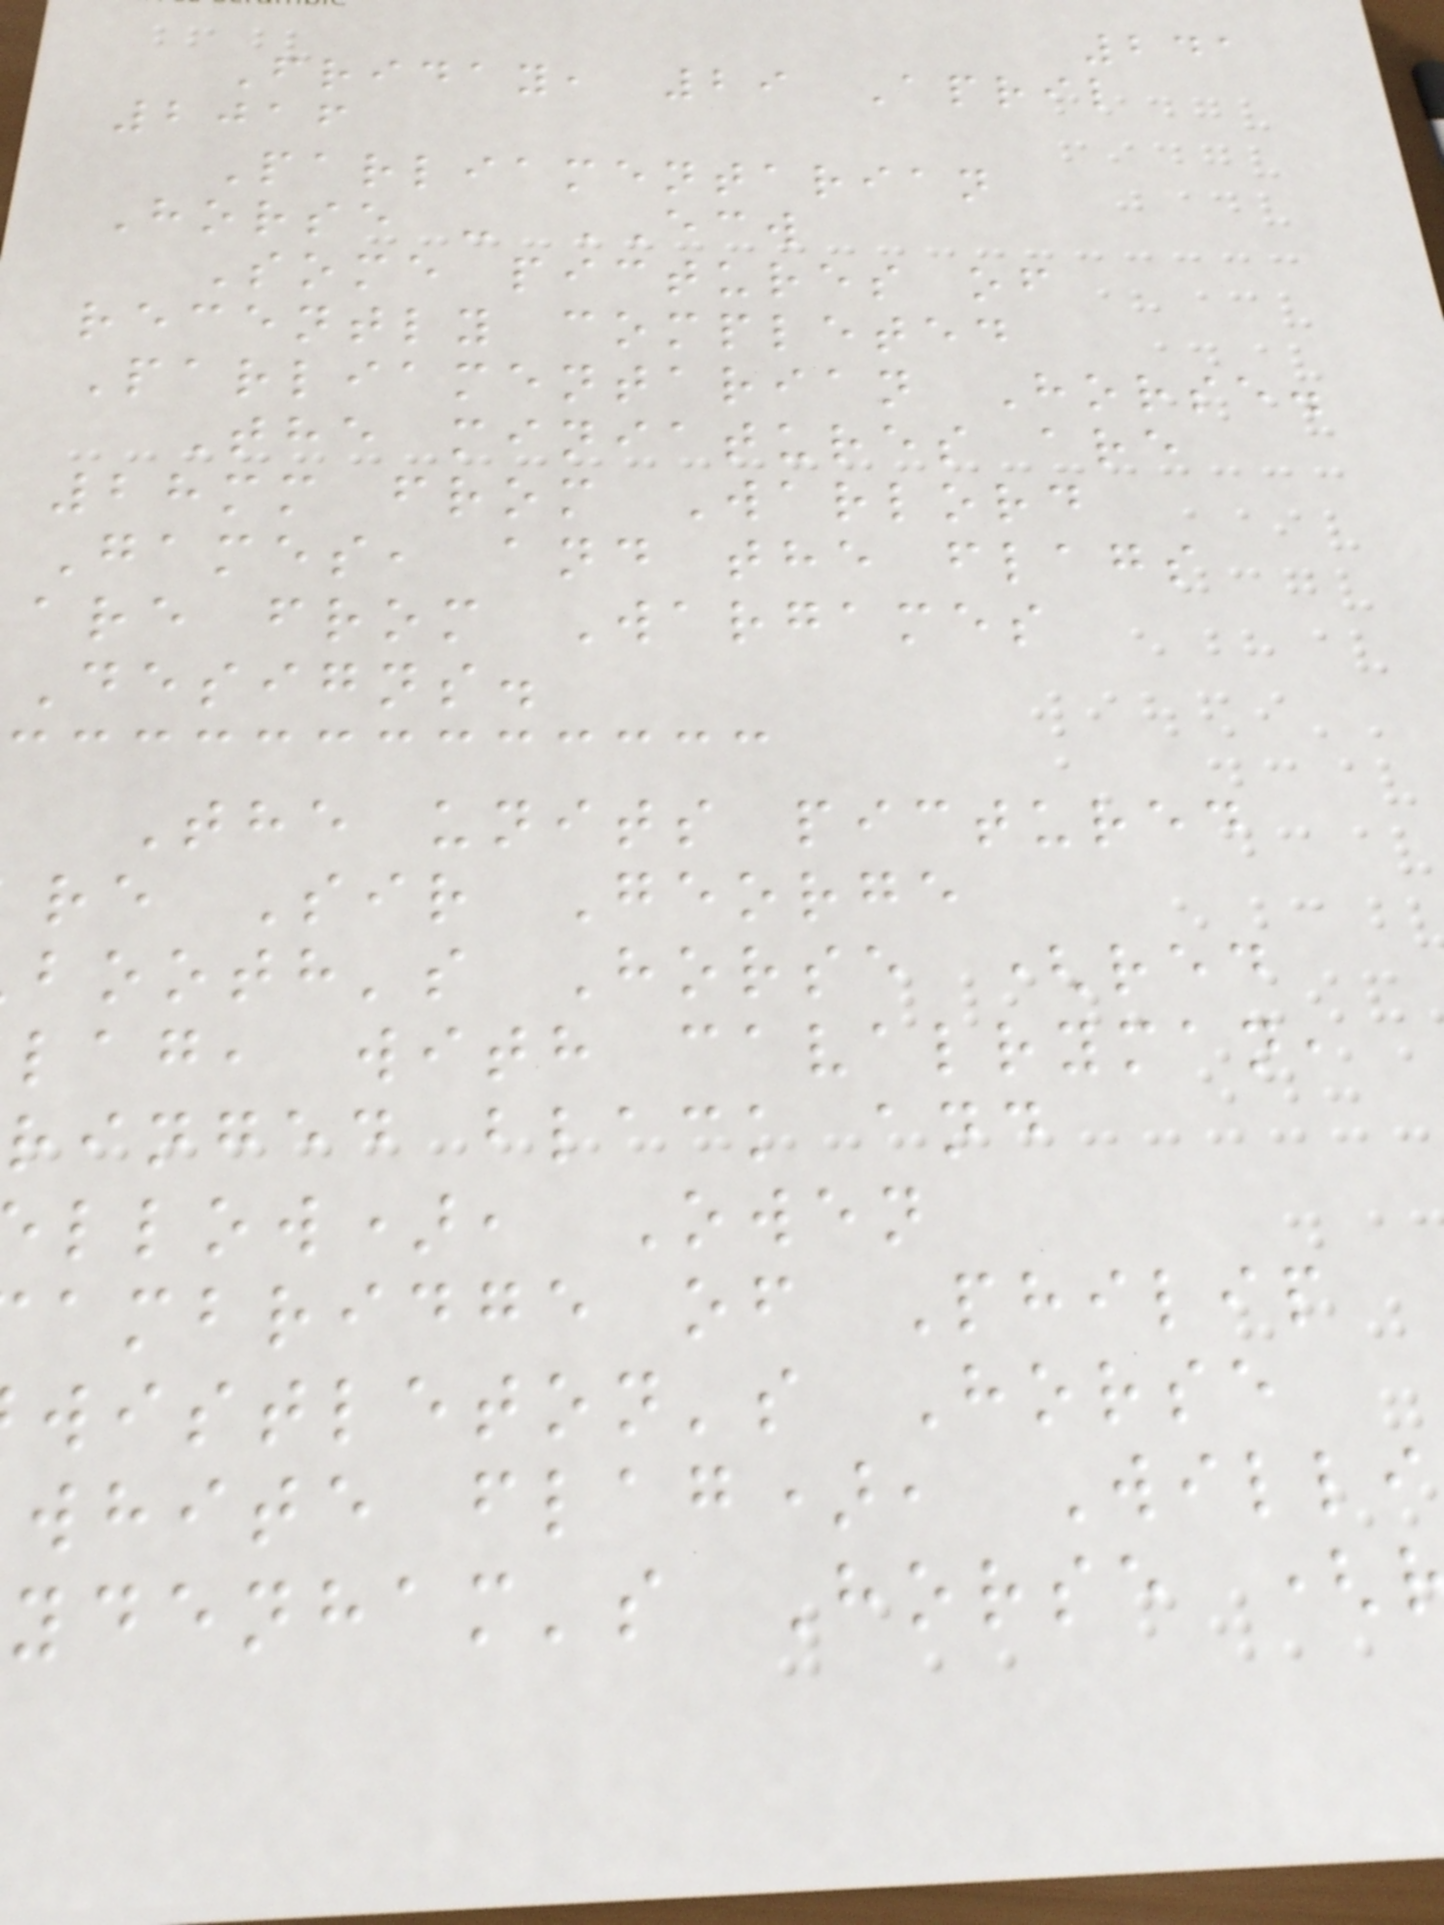241
Friday, 29 April
2016
Parliamentarian
Horse - ECW
Some pictures of
recently completed
Parliamentarian Horse.
The miniatures are
28mm from Warlord
Games, and the flags
are from Wargames
Designs.
The units pictured
re Sir George
booth's Horse (red
lag, with cavalryman,
ringed black and
llow), Owen
ambridge of Philip
wistleton's Horse
white flag), Willi
ydenham's Horse (
